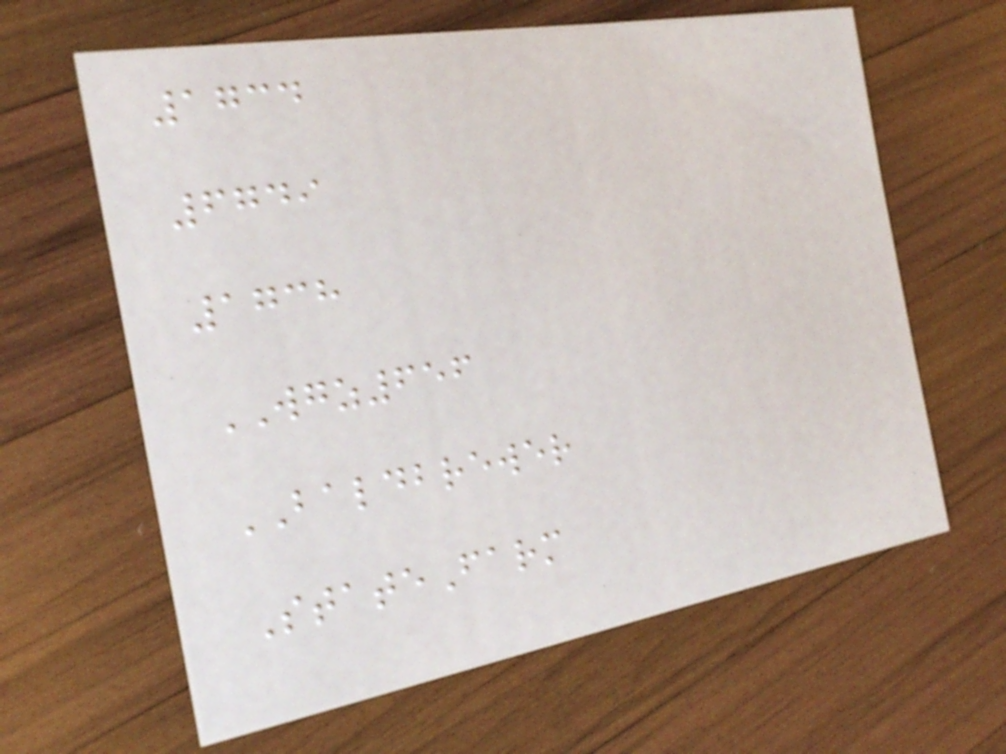1734
6749
1738
WGZ656
BALDBREWER
StateFarm
